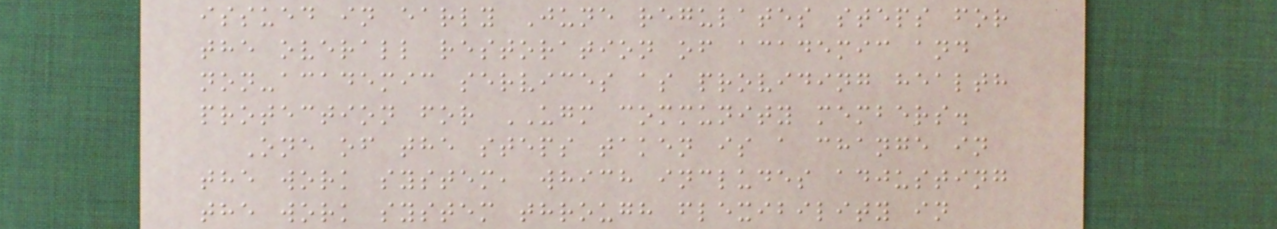issued in early June regulates steps for
the overall restoration of academic and
non-academic services as providing health
protection for UGM community members.
One of the steps taken is a change in
the work system, which includes adjusting
the work system through flexibility in
